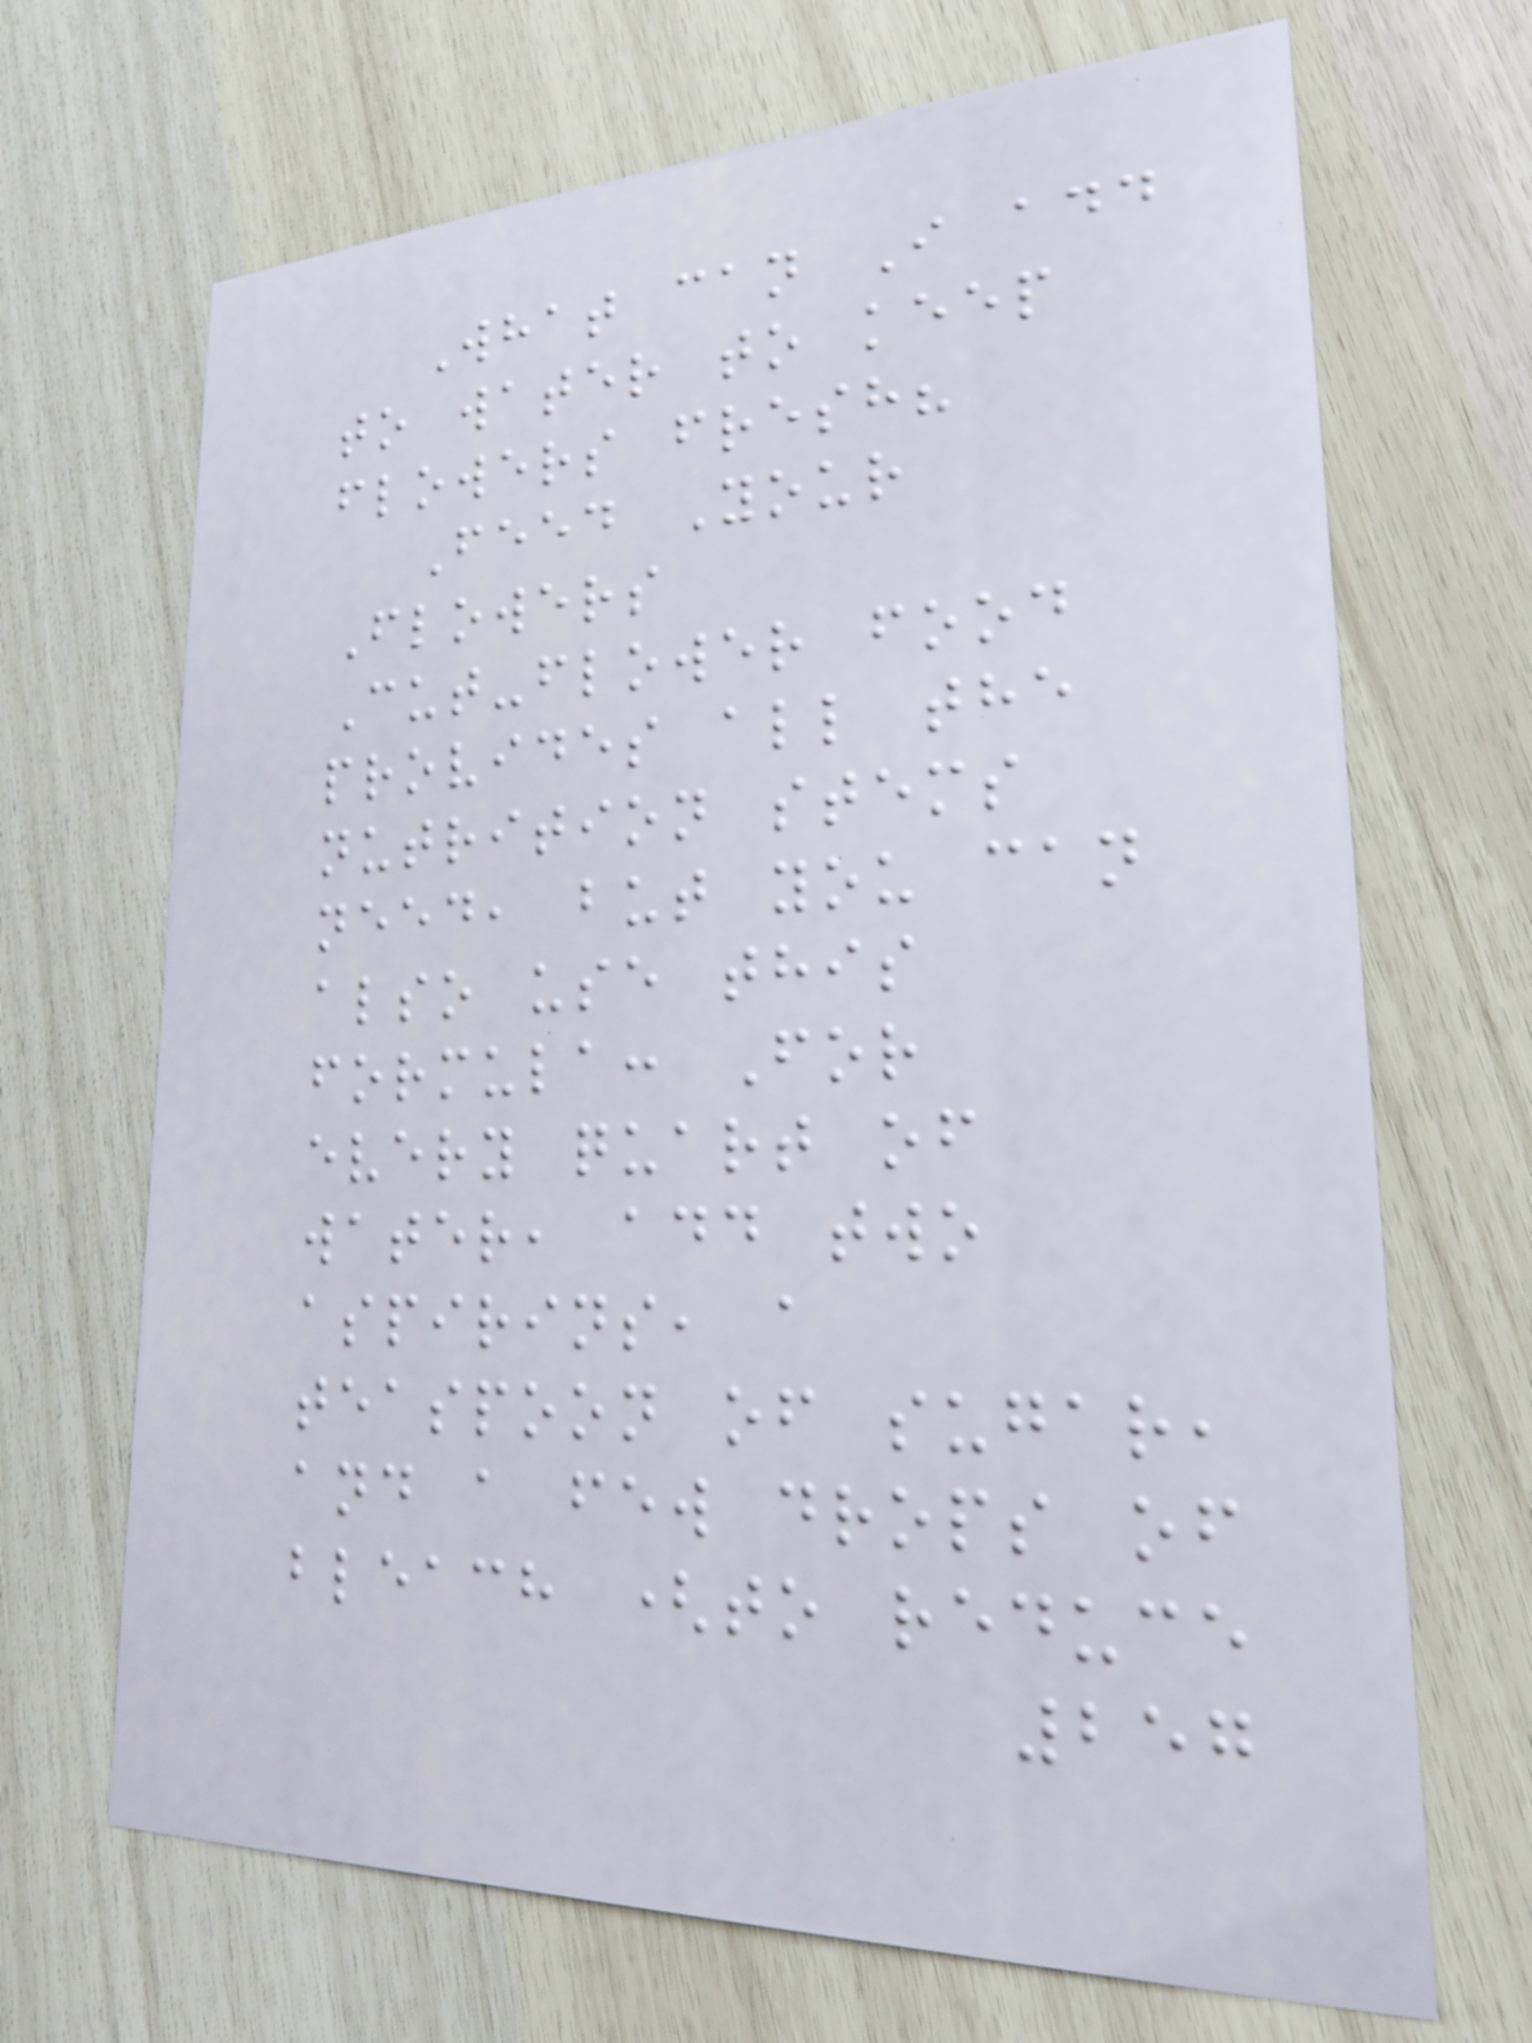What can I add
to water to keep
flowers fresh?
Feed Your
Flowers
Cut-flower food
provides all the
nutrition stems
need, but you can
also use this
formula: For
every quart of
water, add two
aspirins, a
teaspoon of sugar,
and a few drops of
bleach (to reduce
257
